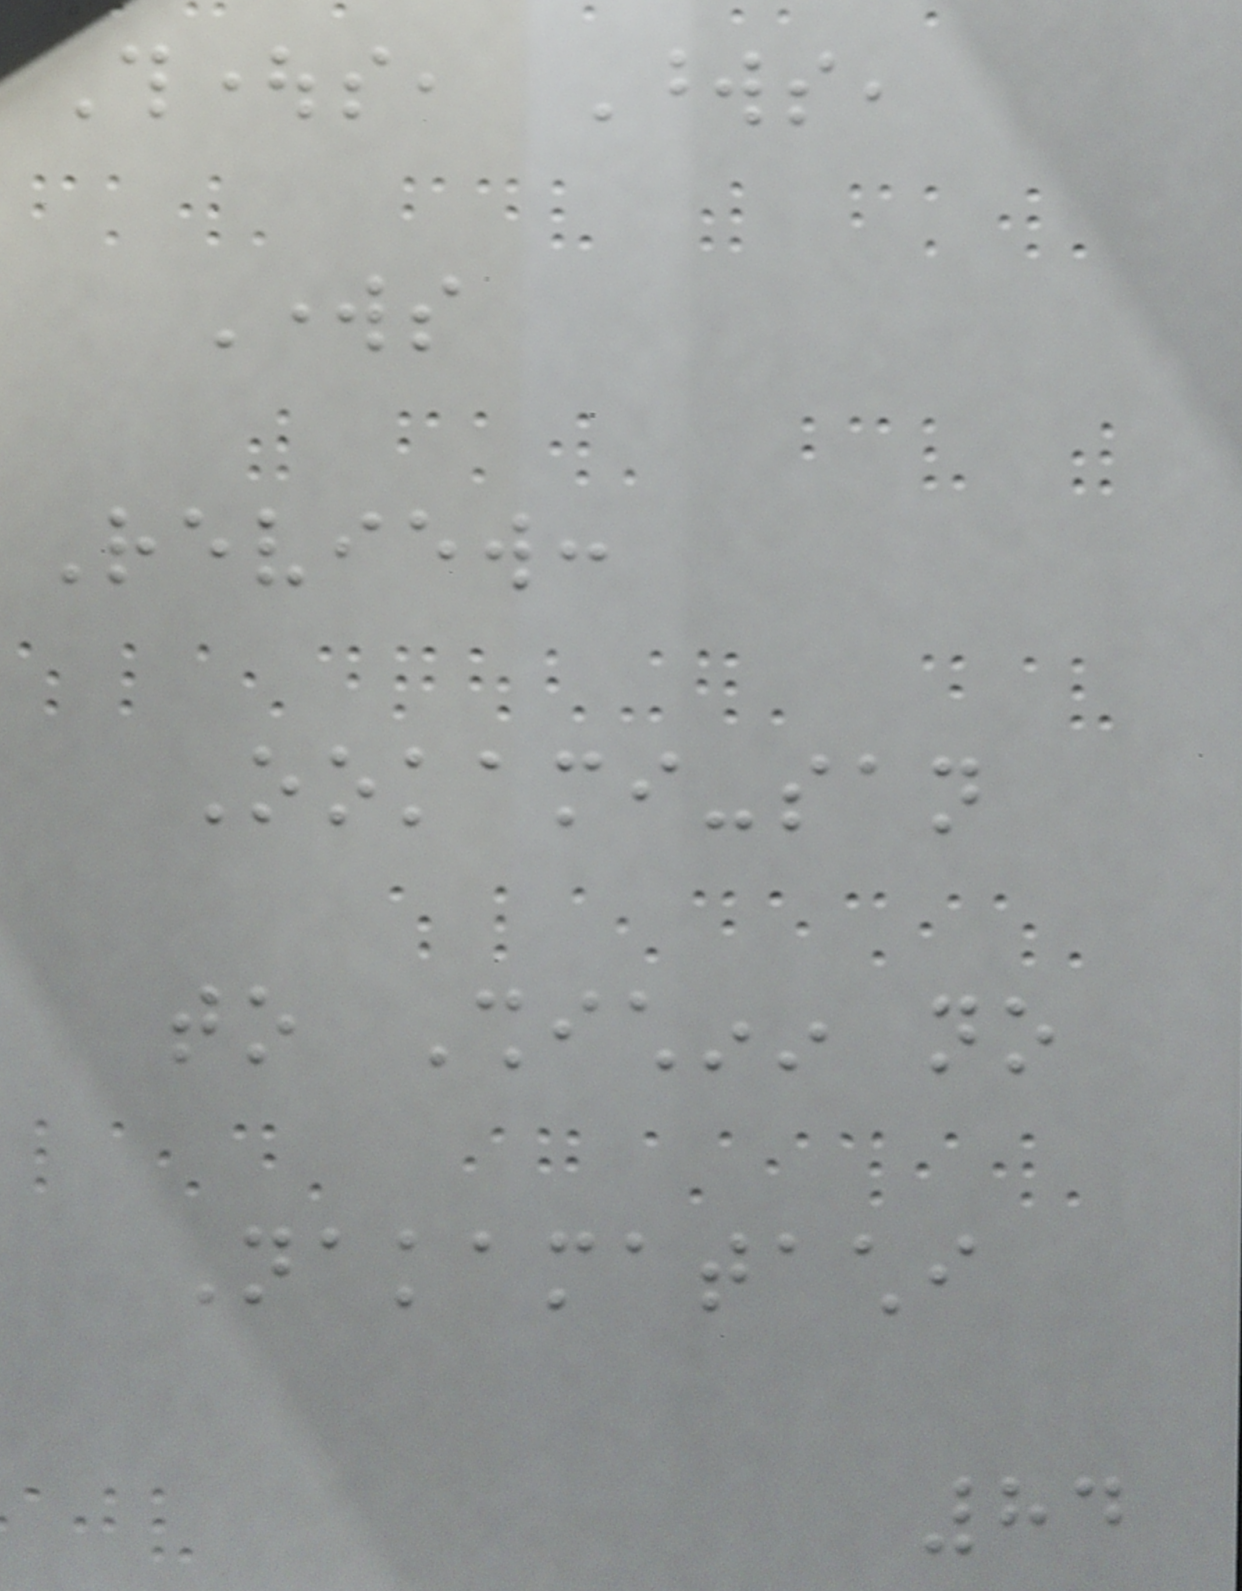Thoughts, Words,
Works
Review:
Ookami-san
to Shichinin no
Nakamatachi
84
